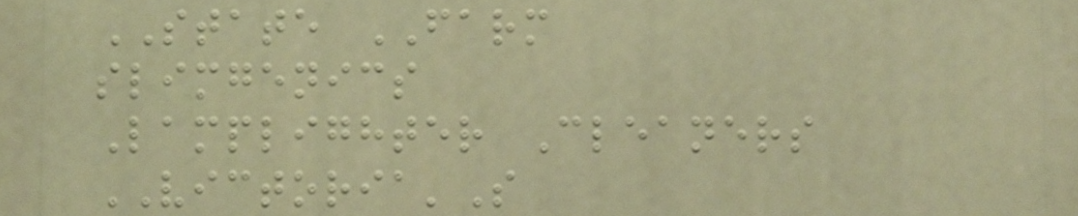STATE FARM
slimgenics
Lamplighter Cleaners
VICTORIA'S
